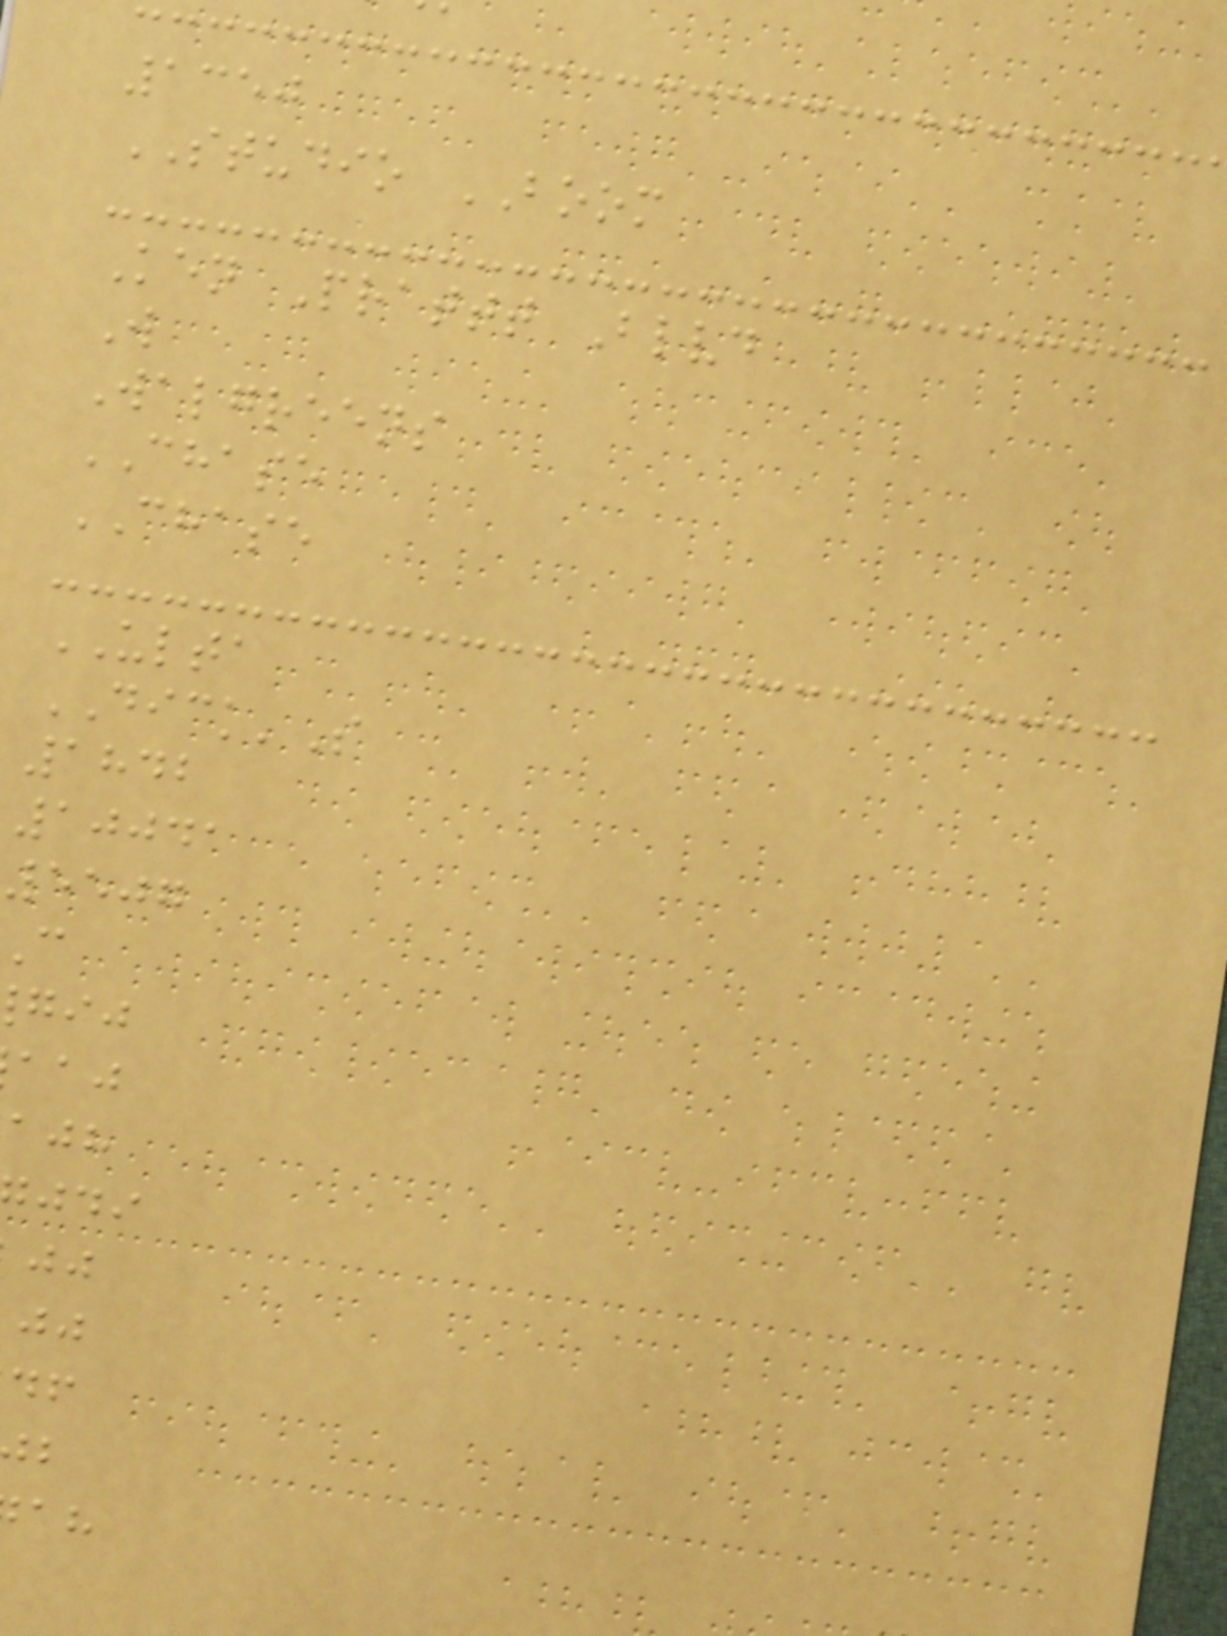1350
STUDIO BOOM
Ken Prattt Blvd
W
Walgreens
CHASE
CHASE
ULTA
DICK'S
1842
10041
5507
